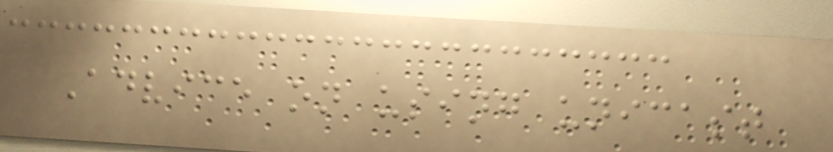Advice on using unicast
